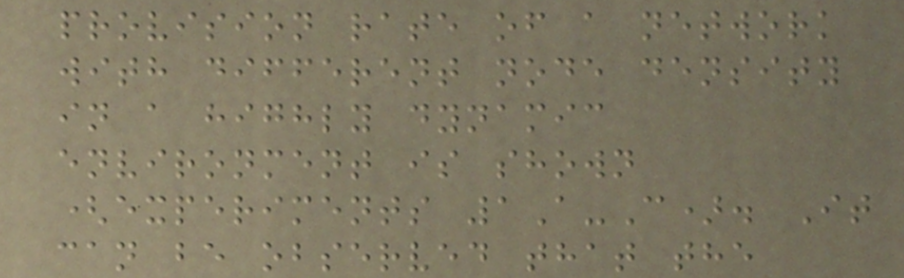provision rate of a network
with different node density
in a highly dynamic
environment is shown
(experiments 1A-C). It
can be observed that the
